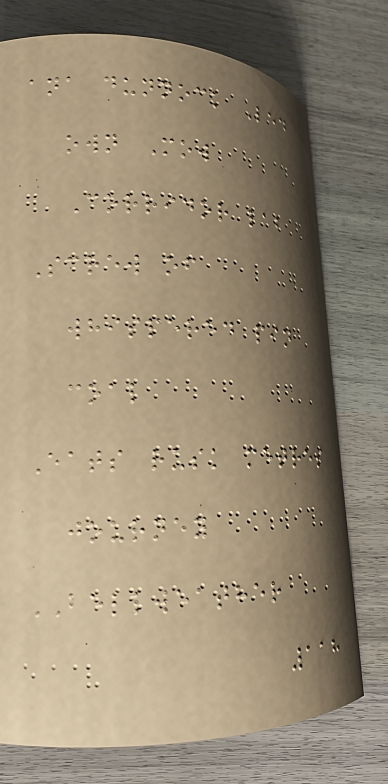ana dunnock Led
own Mow
Corridor lab
Screw of
whispered pin
coal
Eats rusk metres
journey
BELLWEATHER
118
